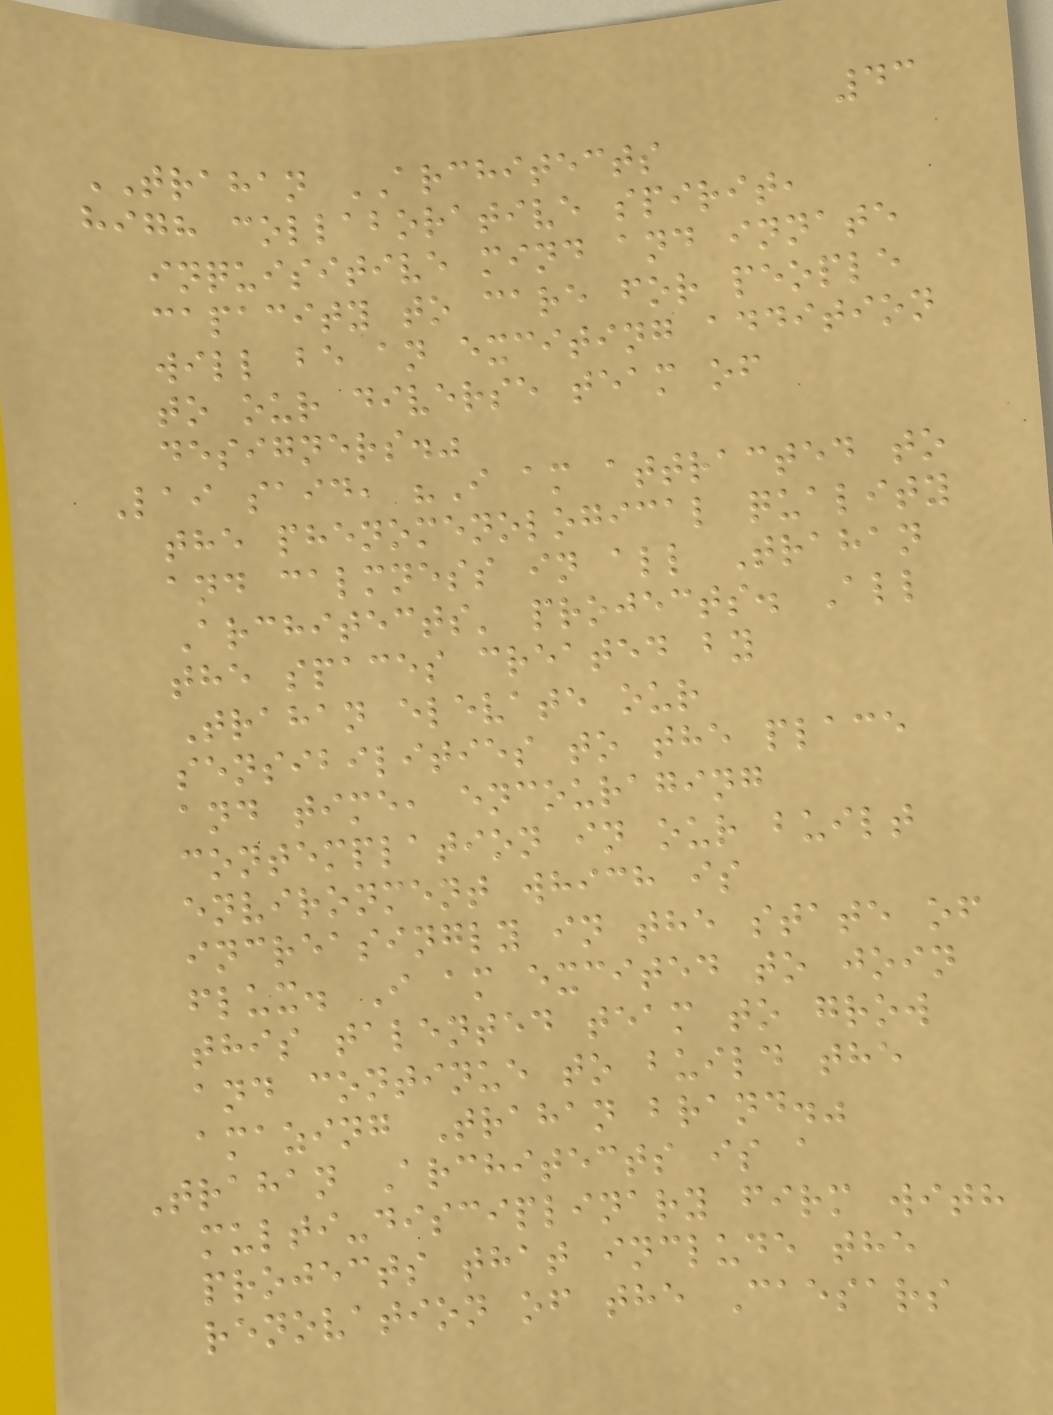43
TRAHAN ARCHITECTS
high collaborative spirit,
inquisitive mind and innate
capacity to care for people
will be an exciting addition
to our diverse team of
designers."
Lai said, "I am attracted to
the phenomenological quality
and calmness in all Trahan
Architects' projects. All
the spaces created by
Trahan elevate our
sensibilities to the place
and time, encouraging
contemplation in our built
environment which is
increasingly in the state of
flux. I am excited to join
this talented team to grow
and continue to build the
amazing Trahan brand."
Trahan Architects is a
multi-disciplinary firm with
projects that include the
renovation of the Caesars
